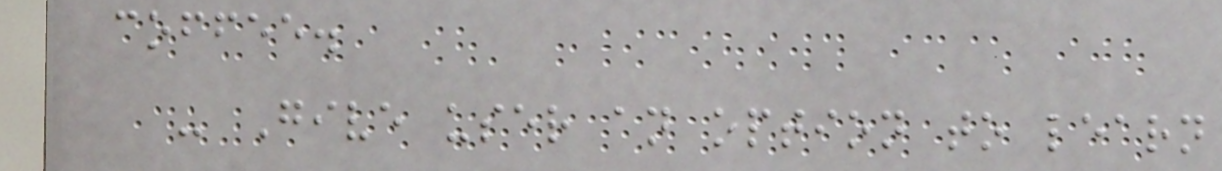coffee.
- Give user an option to learn
